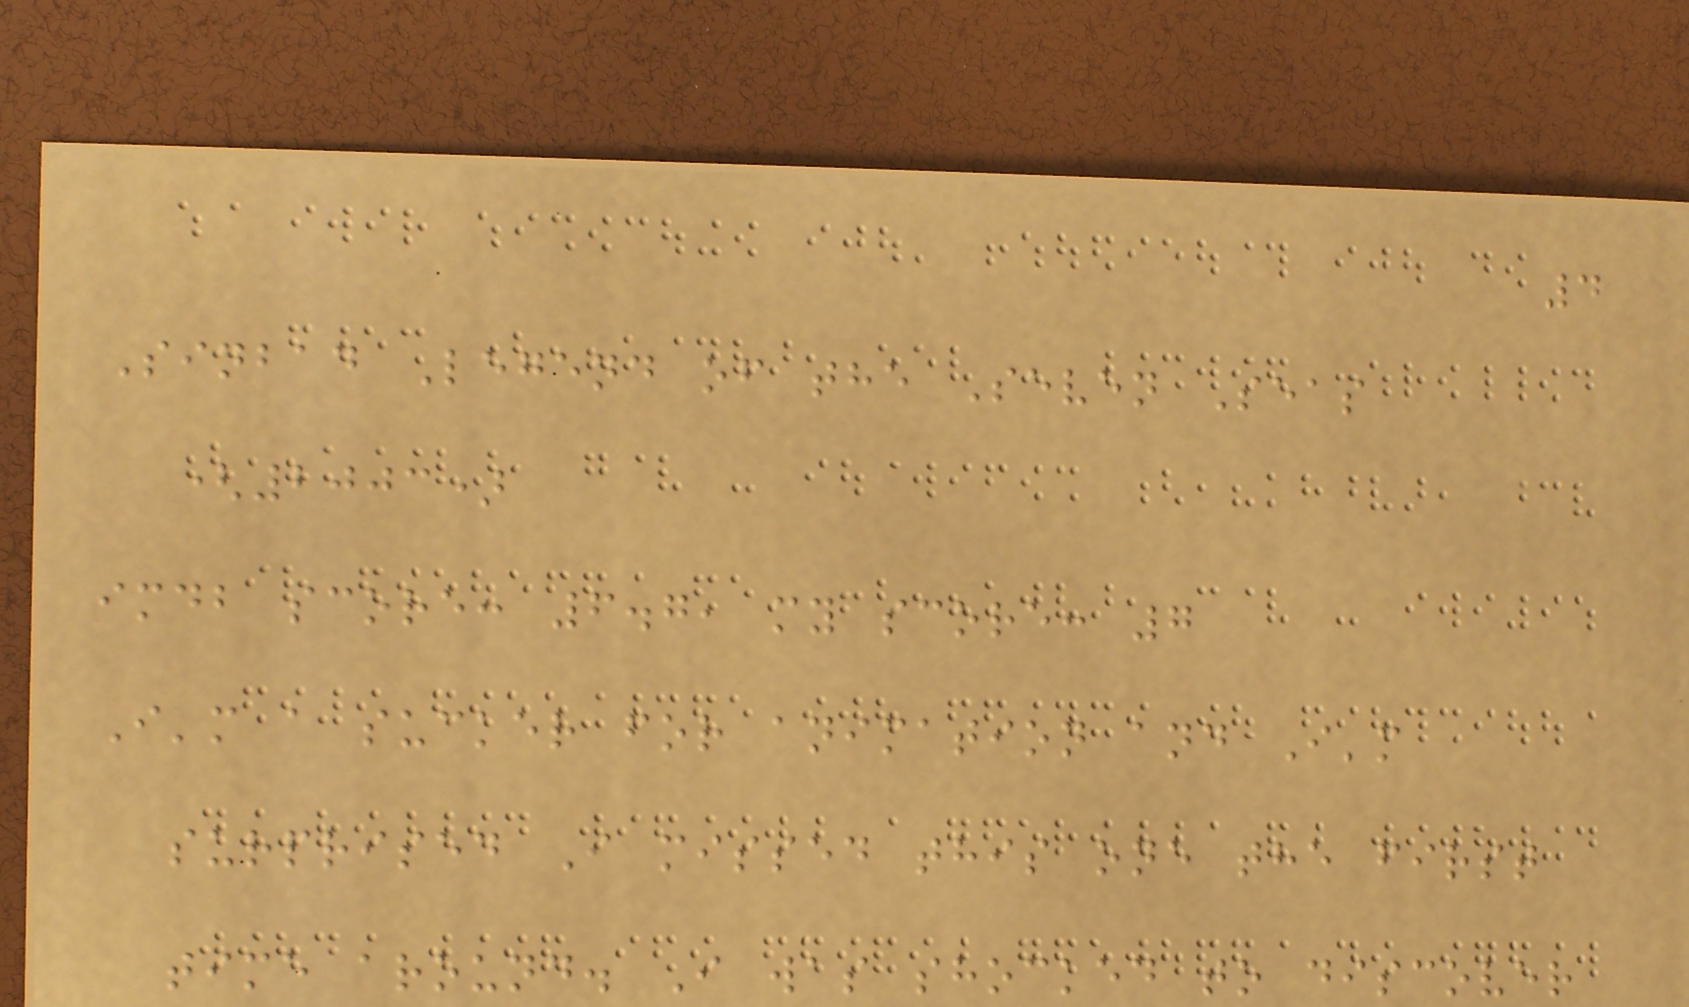4
Sinbad Legend of the Seven Seas
(2003)
imdb score: 6.7, my score: 7
I'm a sucker for animation and I'm
surprised I missed this one the first
time around. I was shocked to discover
